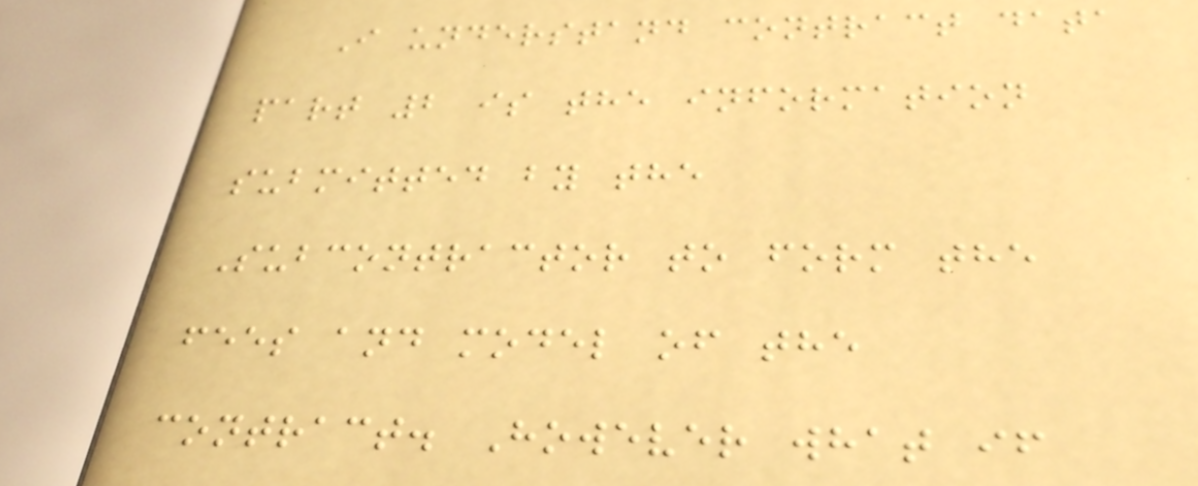I understand contract data
part 2 is the information
submitted by the
Subcontractor to form the
fees and model of the
contract. However what if
